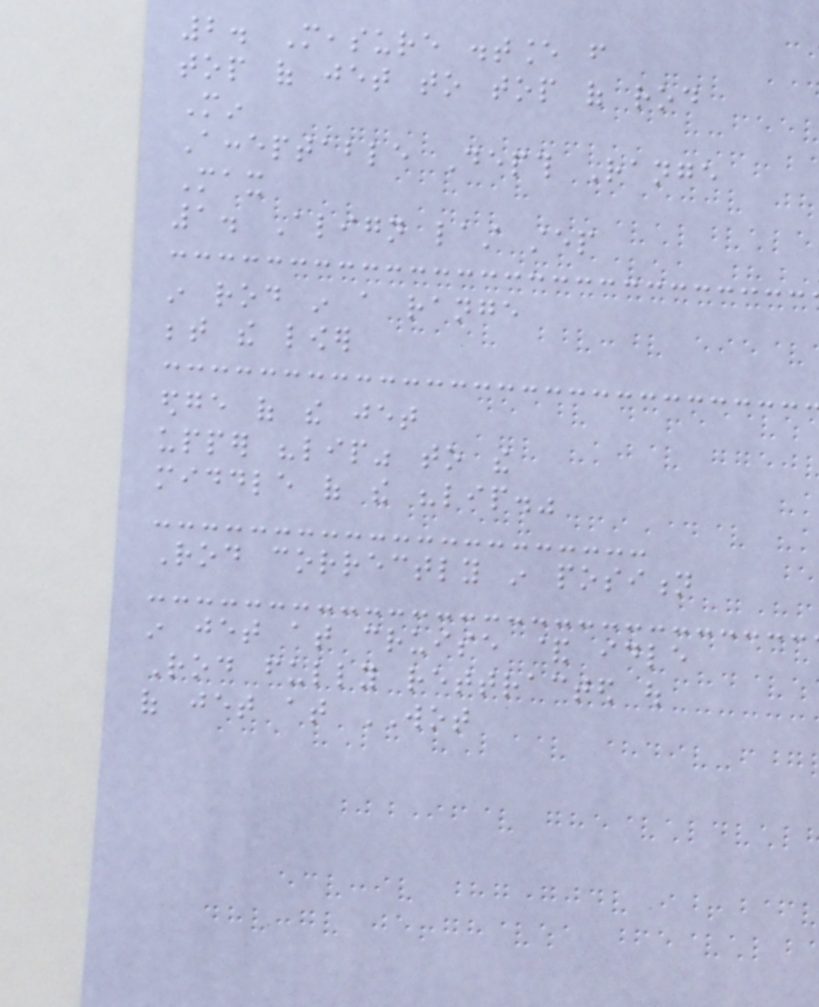2. Measure distance from
top of jet to top of rod
Min
Acceptable Depth Range
Max
1. Align last step
in rod in a range
between the lower
edge of the jet
upper "lip" to the
middle of the "lip."
Rod correctly in position
in jet at cruise & idle
Rod fully rettracted out
of jet at WOT
